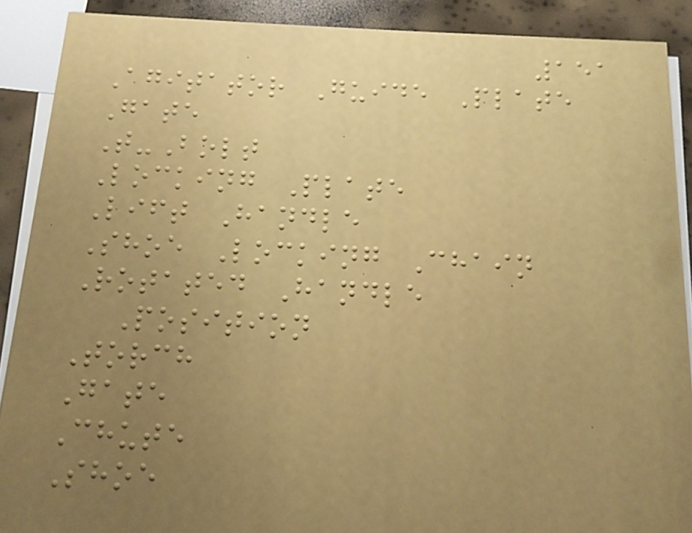151
Agitator Guide Plate
Gate
T-Bolt
Locking Plate
Lift Handle
Shoe Locking Chain
Rotated Handle
Position
Torch
Gate
Chute
Shoe
